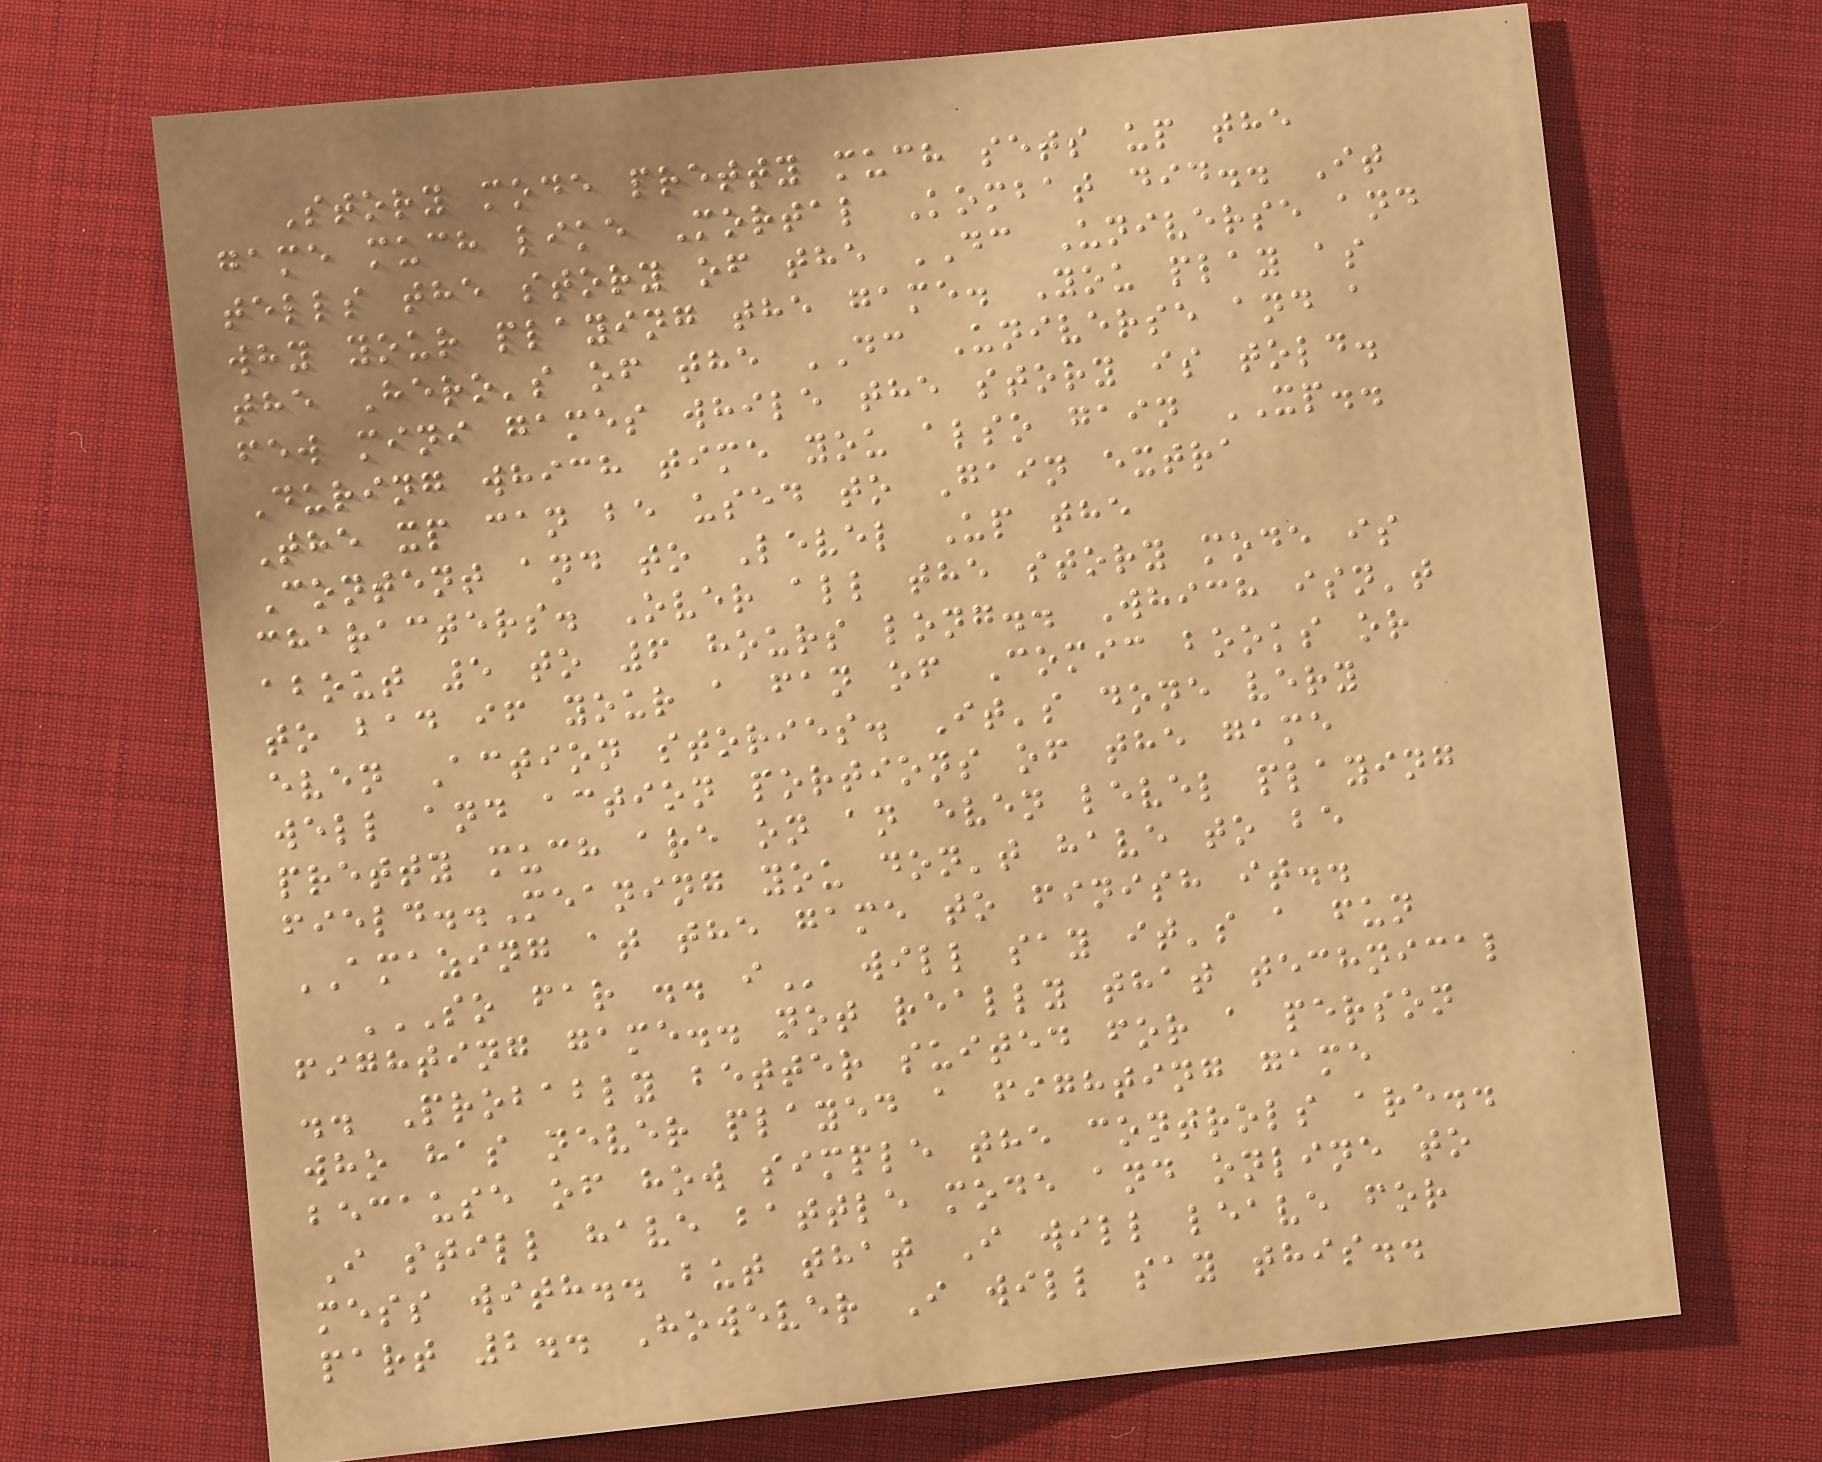Story mode pretty much sets up the
game much like Mortal Kombat did.. It
tells the story of the DC Universe and
why your playing the game. You play as
the Hero's of the DC Universe and a
few mini games while the story is told.
During which time you also gain XP..
The xp can be used to Gain extra
Content and to Level Up the
characters. Over all the story mode is
about 5 to 6 hours long.. Which isn't
to bad if your a fan of Comic books or
even Action stories. It's done very
well and action portions of the game
pretty much are on an even level playing
field..Meaning you don't have to be
AMAZING at the game to finish it..
SO FAR .. I will say it's a fun
fighting game.. not really that technical
.. Probably better suited for a person
who has never played a fighting game
because of how simple the controls are..
I still have battle mode and online to
mess with.. but that I will leave for
part 2.. However I will say this..
